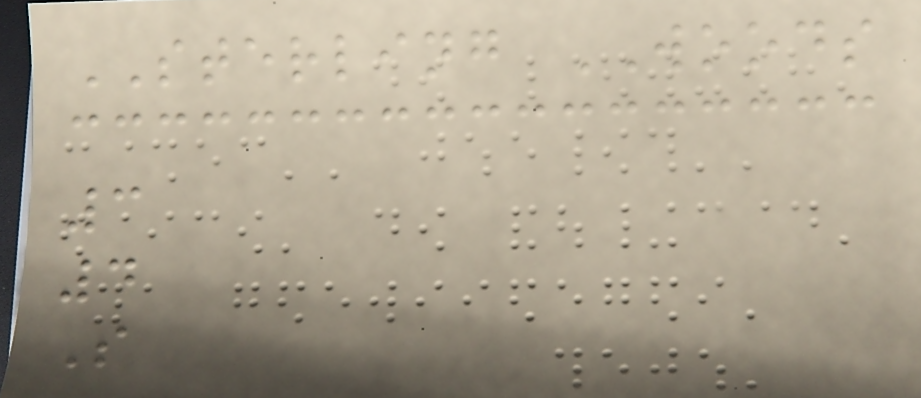STERLING WOODS
3
4
S
